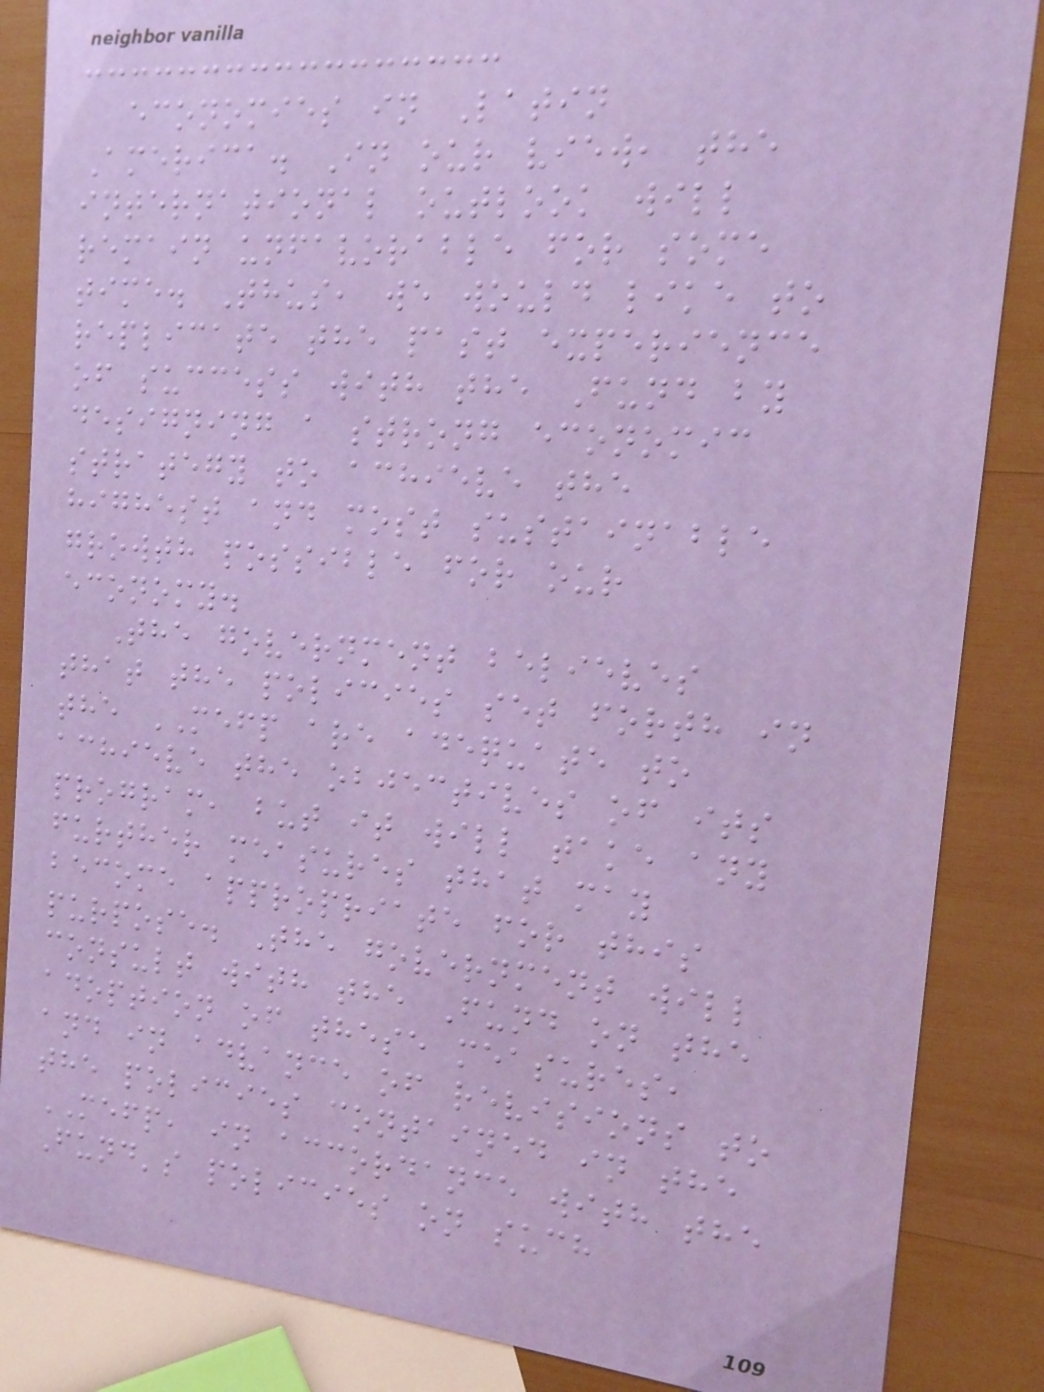economies in Latin
America. In our view, the
international outlook will
remain unfavorable for some
time. Thus, we would like to
replicate the past experience
of success with the Fund by
designing a strong economic
strategy to achieve the
highest and most sustainable
growth possible for our
economy.
The government believes
that the policies set forth in
the MEFP are adequate to
achieve the objectives of its
program, but it will take any
further measures that may
become appropriate for this
purpose. The government will
consult with the Fund on the
adoption of these measures,
and in advance of revisions to
the policies contained in the
MEFP, in accordance with the
Fund's policies on such
